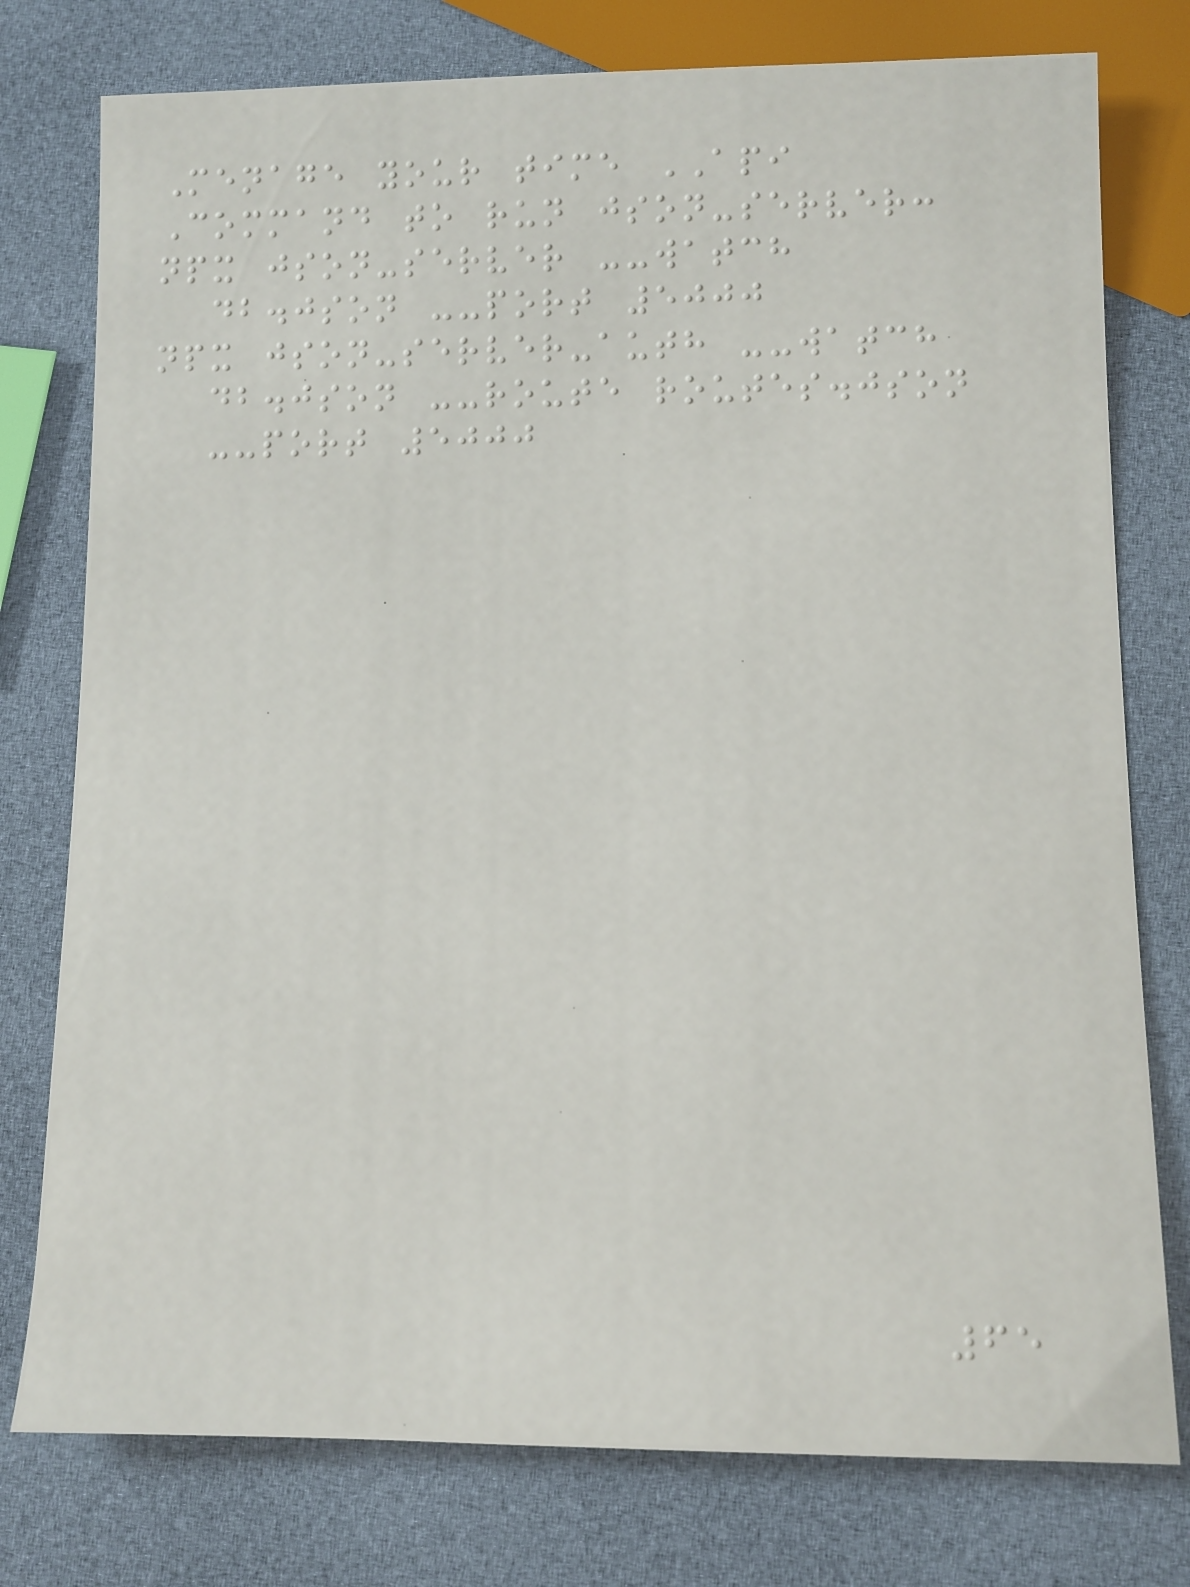Menage your time API
Command to run json-server:
npx json-server --watch
db.json --port 5000
npx json-server-auth --watch
db.json --route routes.json
--port 5000
65
